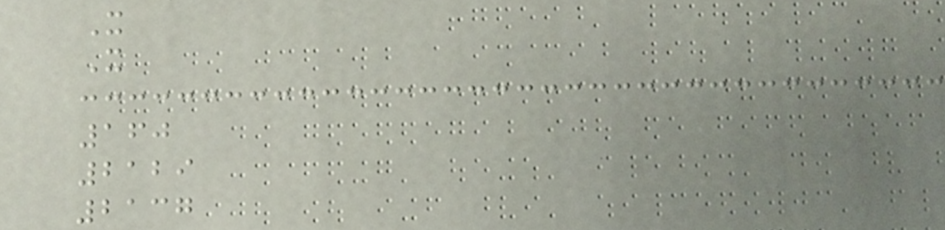X
X
160
2129
2137
